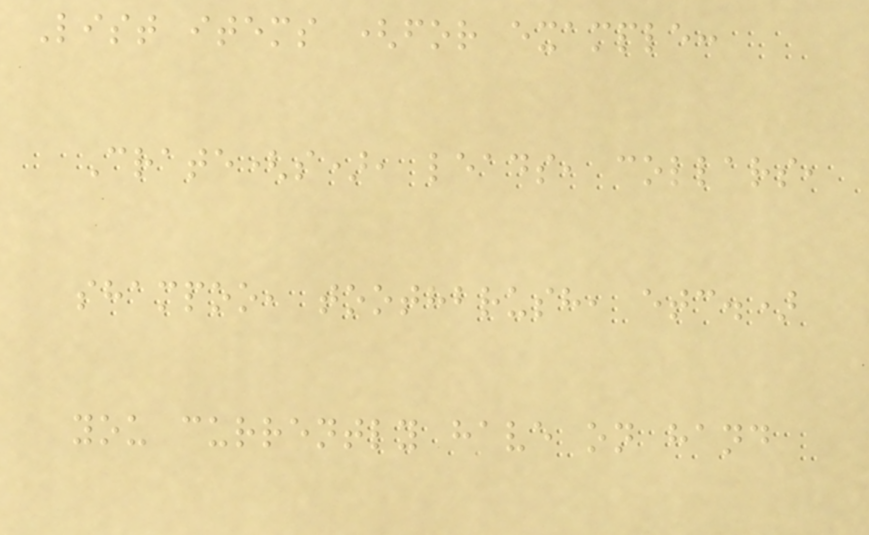List items (for example:
Crate(s), leads, collars,
shampoo, toothbrush, etc.)
you currently have on hand
